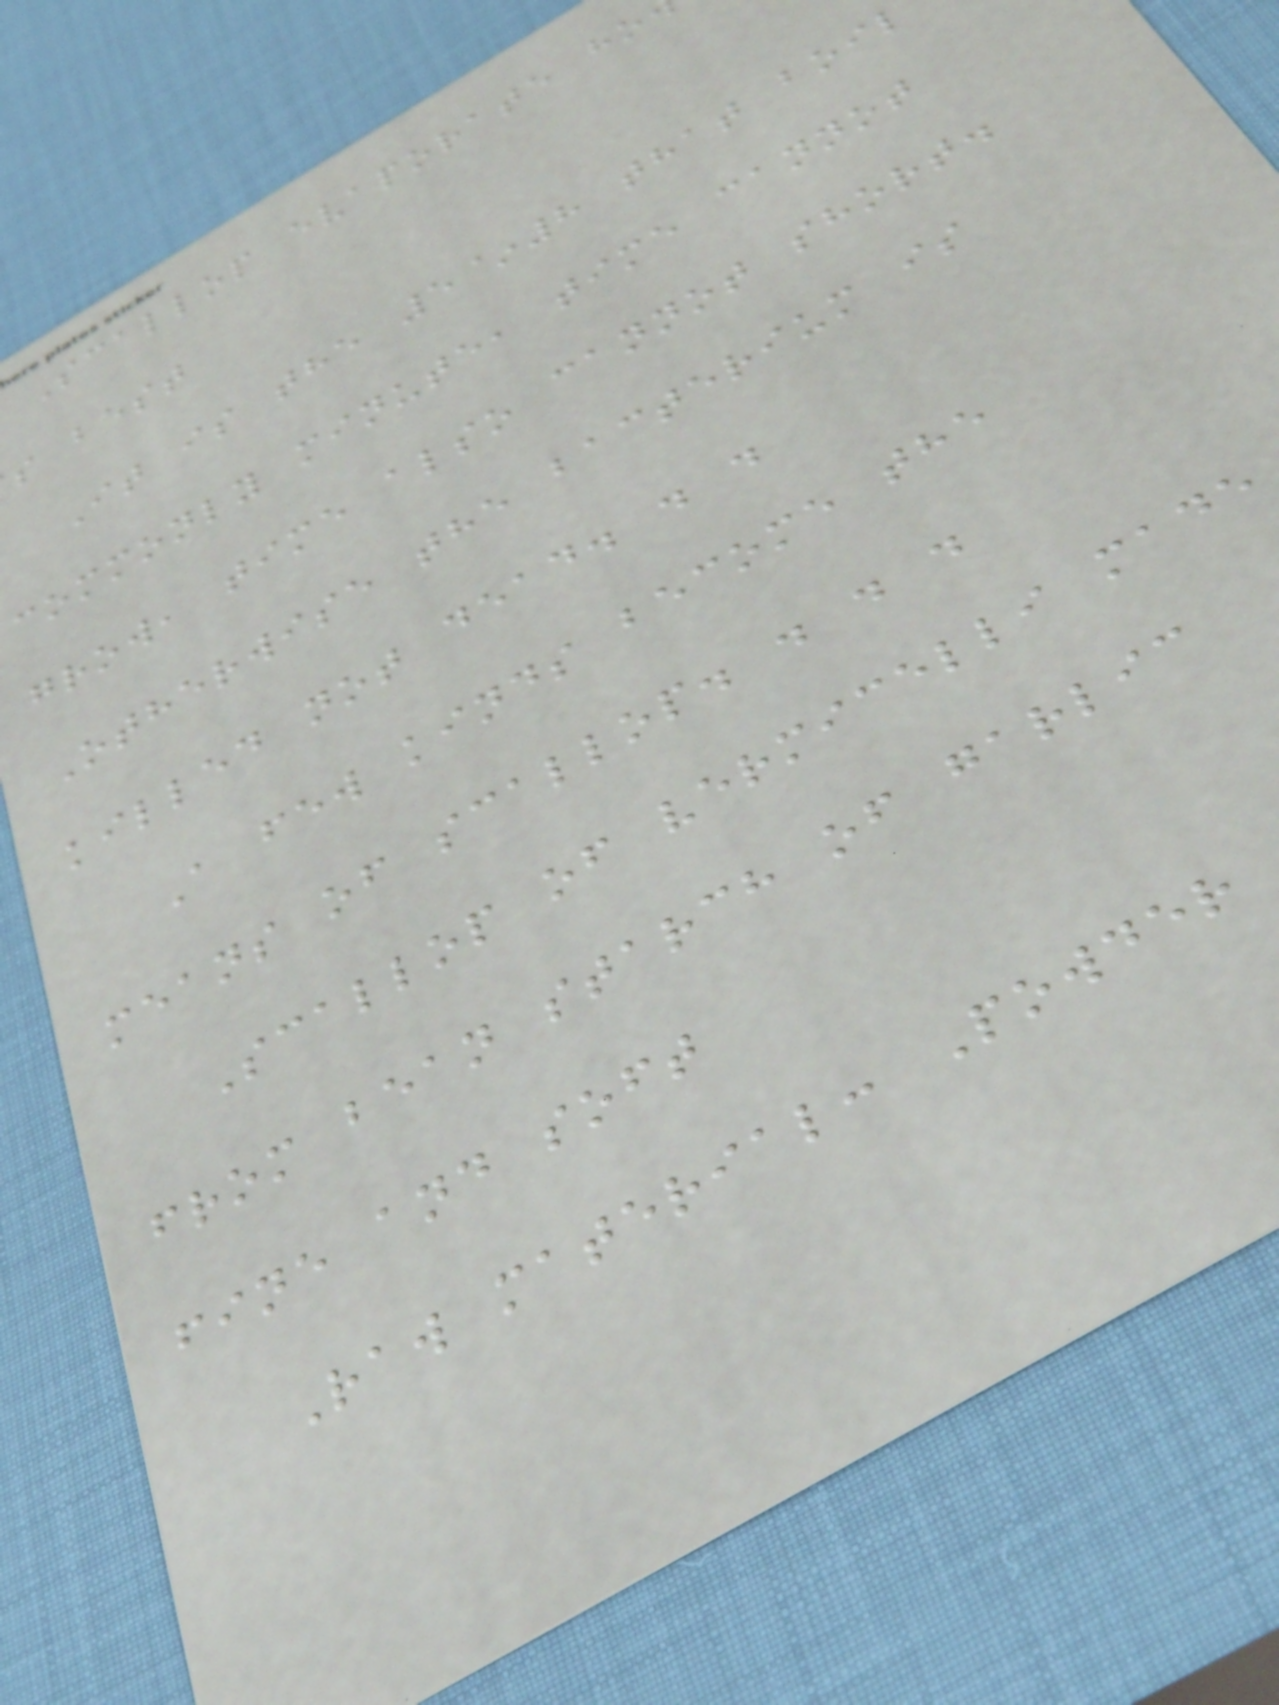Scallop evaporate ho
s best
It is the 5~8 that boil
commonly minute, time cannot
grow, time also cannot short.
Otherwise the bacterium is
killed not dead. . .
A few kinds become the
means of scallop. . . .
Scallop of vermicelli made
from bean starch of garlic
fine and soft
Raw material: Powder
